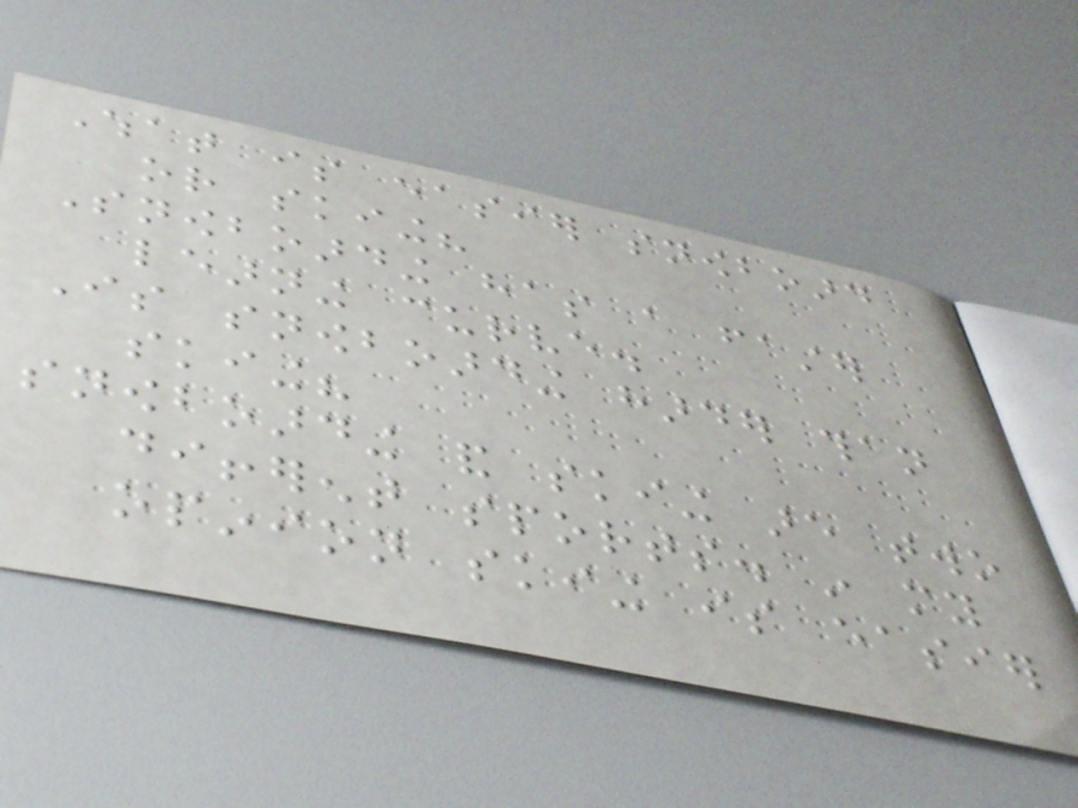What is easier snowboard
or skiing?
Snowboarding has a faster
learning curve.
Is snowboarding harder than
skiing?
snowboarding and skiing are two
different sports. in my
opinion skiing is easier
